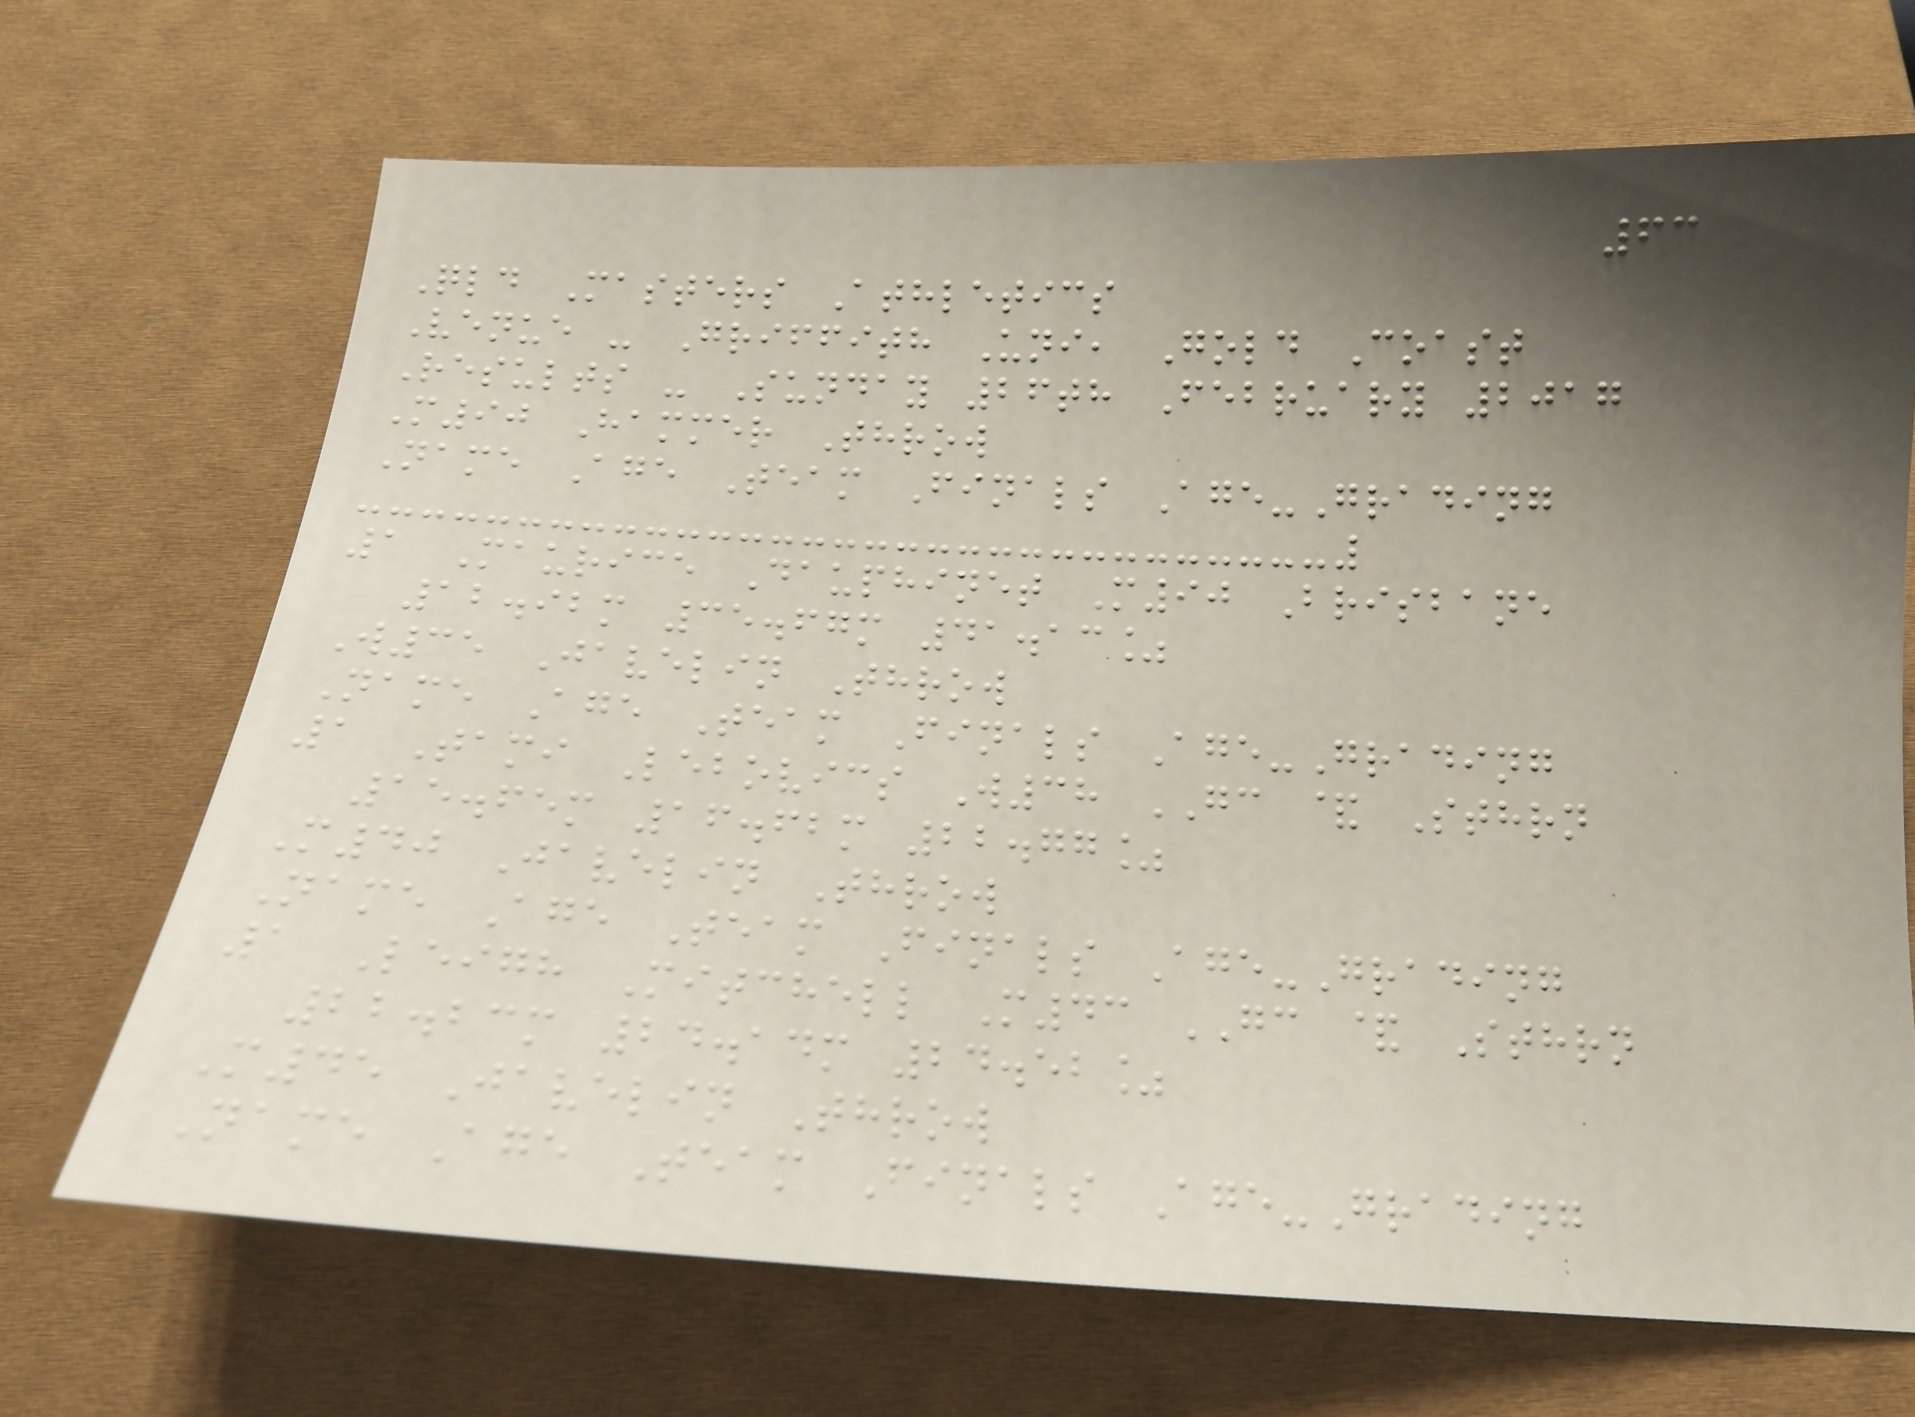63
Qld Masters Athletics
Venue - Griffith Uni, Gold Coast
Results - Sunday 26th February 2017
M90 Hammer Throw
Name Age Team Finals Age-Grading
1 Maurice Dauphinet M90 Brisbane
12.92m 35.67m 41.13%
W35 Javelin Throw
Name Age Team Finals Age-Grading
1 Tami Lebovics W38 GC & Sthrn
15.65m 16.62m 22.77%
M40 Javelin Throw
Name Age Team Finals Age-Grading
1 Leigh Mitchell M43 GC & Sthrn
22.23m 24.14m 24.52%
M45 Javelin Throw
Name Age Team Finals Age-Grading
